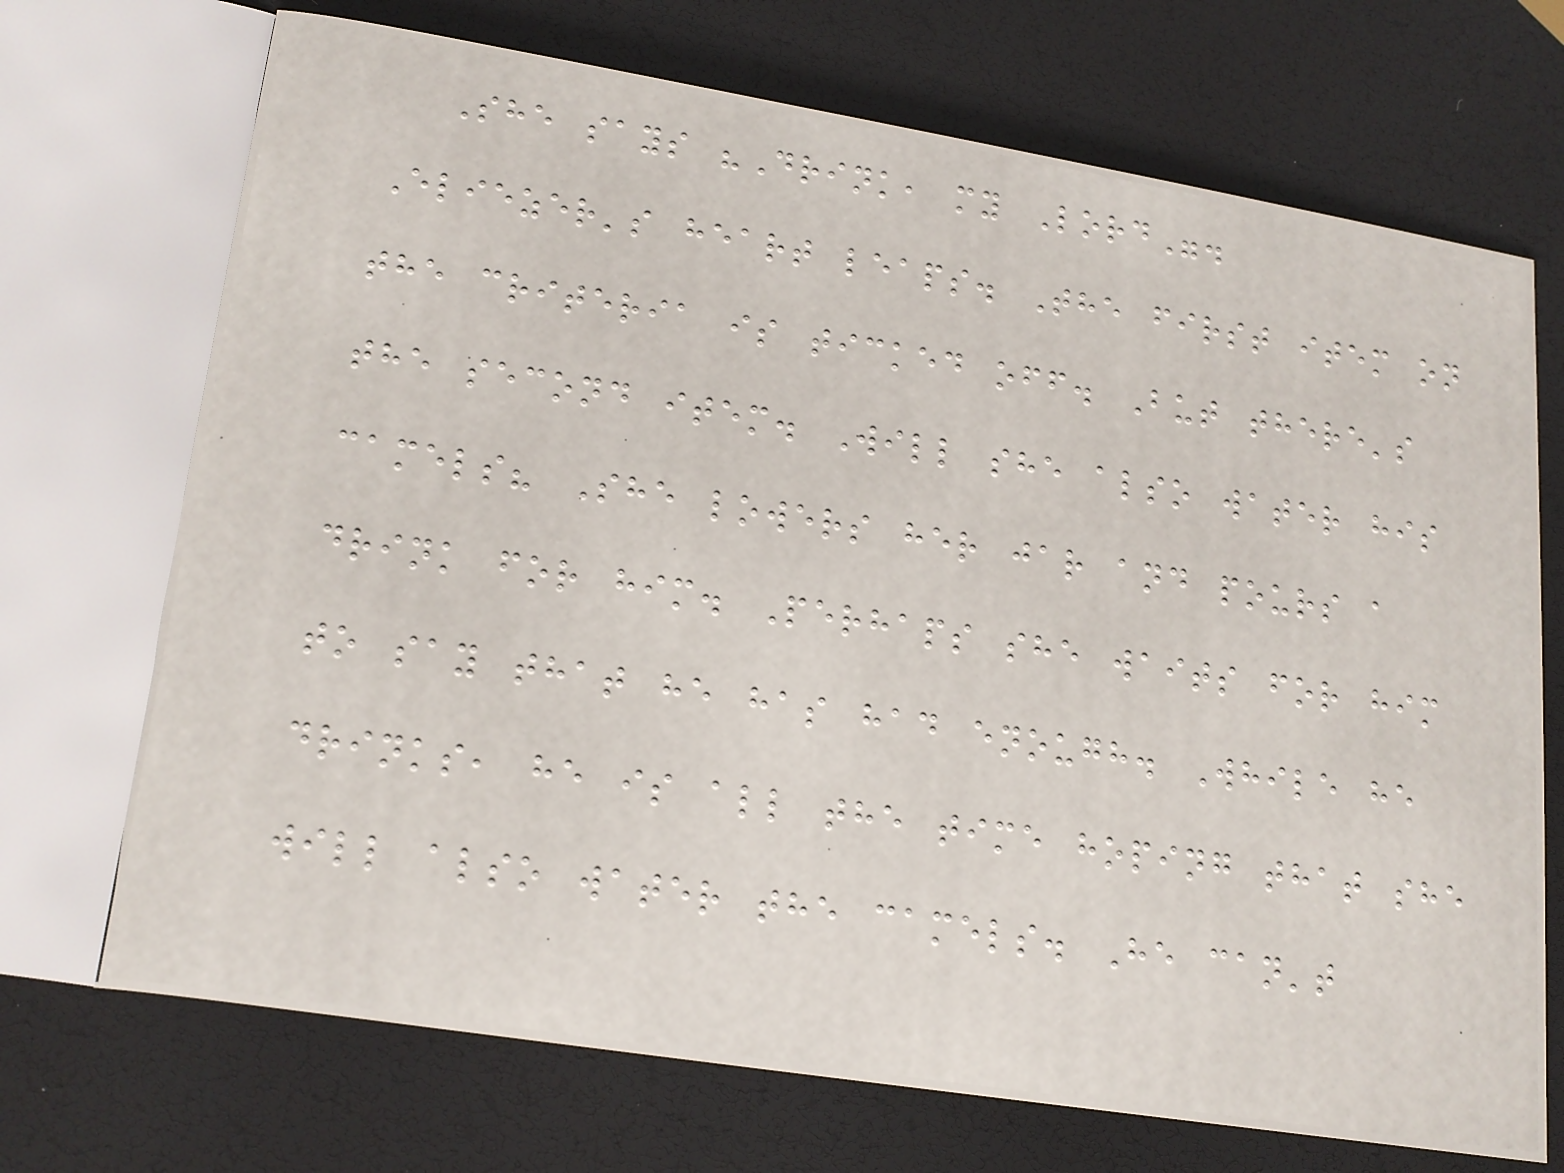She says "Drink, my Lord".
Eliezer's heart leaps. The first item on
the criteria is ticked off. But there's
the second item. Will she also water his
camels? She lowers her jar and pours a
drink for him. Perhaps she waits for him
to say that he has had enough. While he
drinks, he is all the time hoping that she
will also water the camels. He can't
